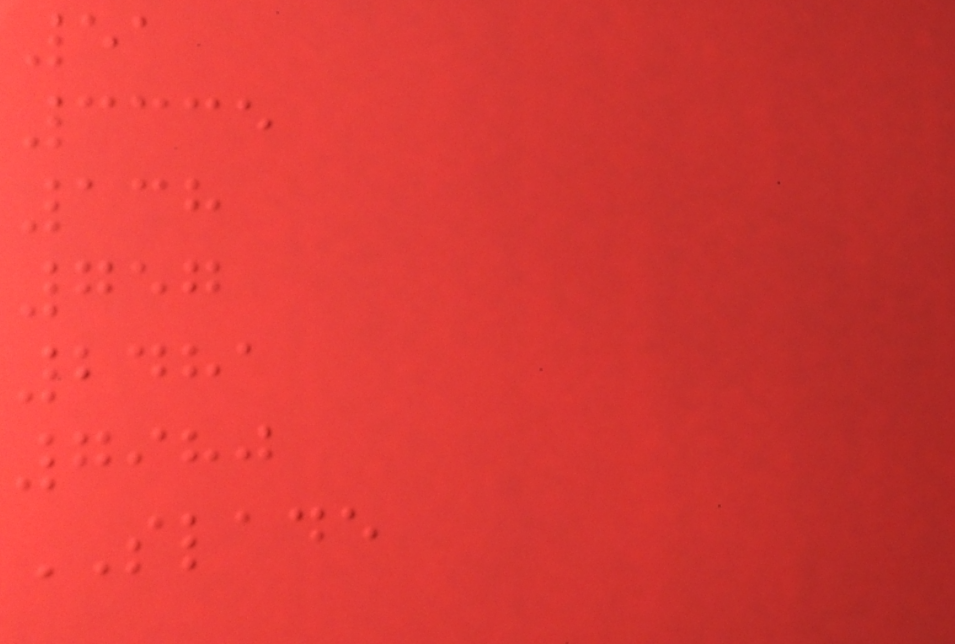51
3335
138
757
2481
7980
SLADE
